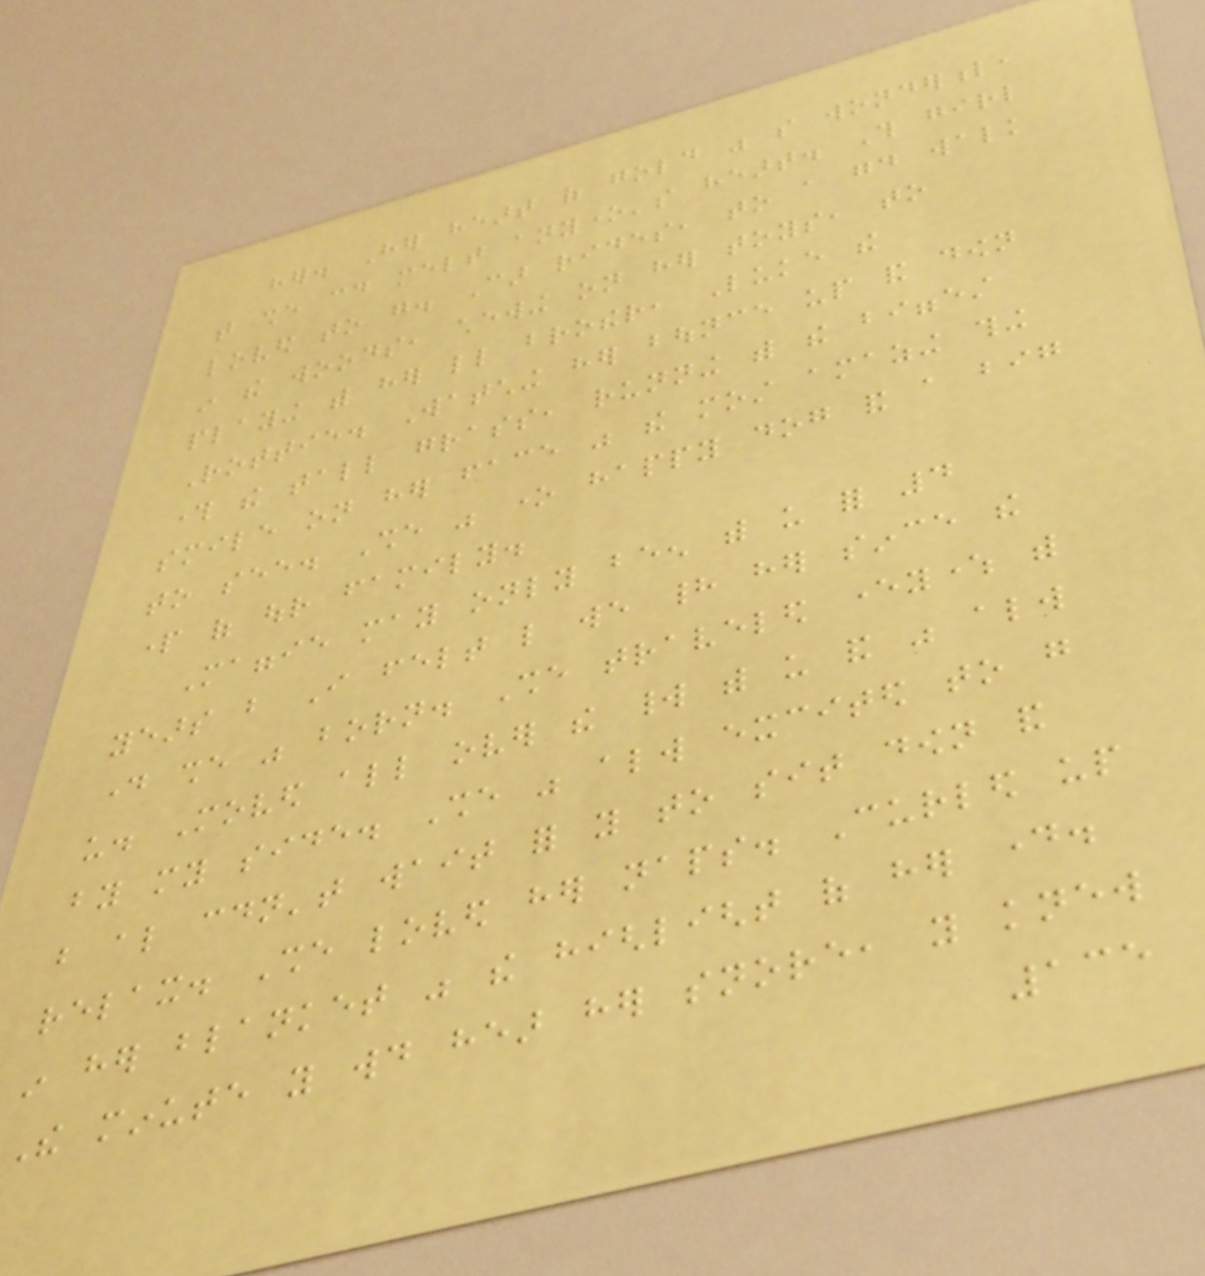her. Her heart of gold was so wonderful,
that she could melt anyone's heart. This girl
loved to go. Car rides, to a good walk
in the woods, chewing on her toys, to
playing with her little brother, Luke the
Rottie. Watching her bounce up and down
through the tall grass, running with the biggest
smile on her face was the most amazing thing
to see. She was one happy dog and a big
part of our family.
Maggie may only been with us for 4
years but I felt like we had her since the
day she was born. She traveled everywhere with
us. Moved all over the world with us and was always
by my side. She was always excited to go
but also couldn't wait for you to sit down and
relax. She loved her naps. Curled up
in her blanket was the highlight of her day.
The minute you would hear her snore, you knew
135
